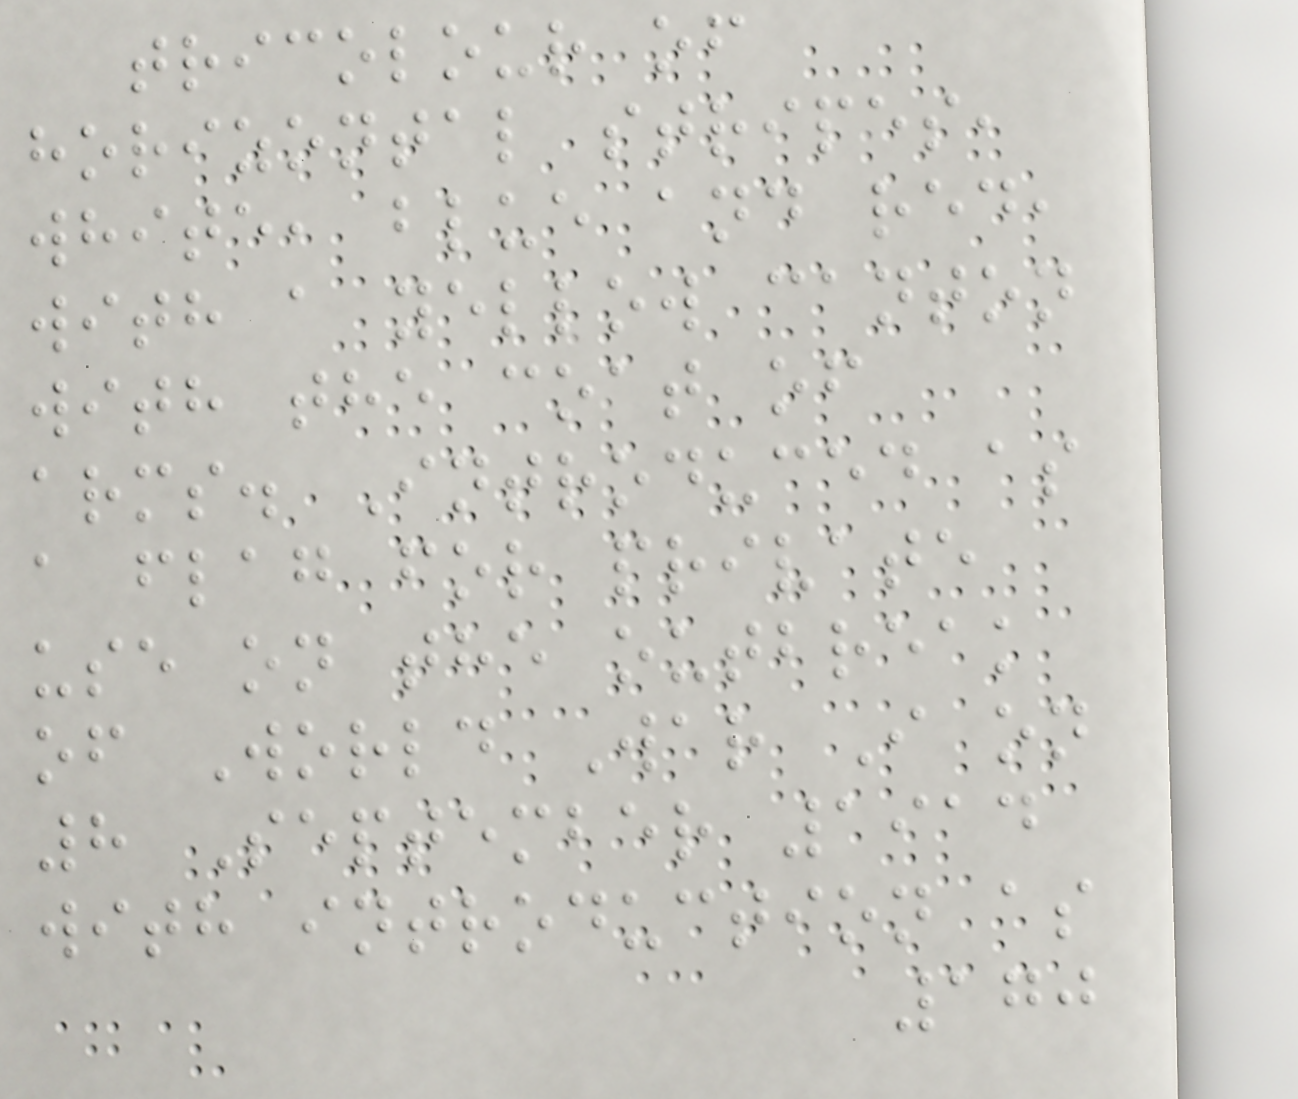tricolour of
horizontal stripes,
white, blue and red,
with a yellow canton
with the coat of
arms. Introduced as
a flag for private
use on the outbreak
of World War I on
8 September 1914
with introduction as
170
